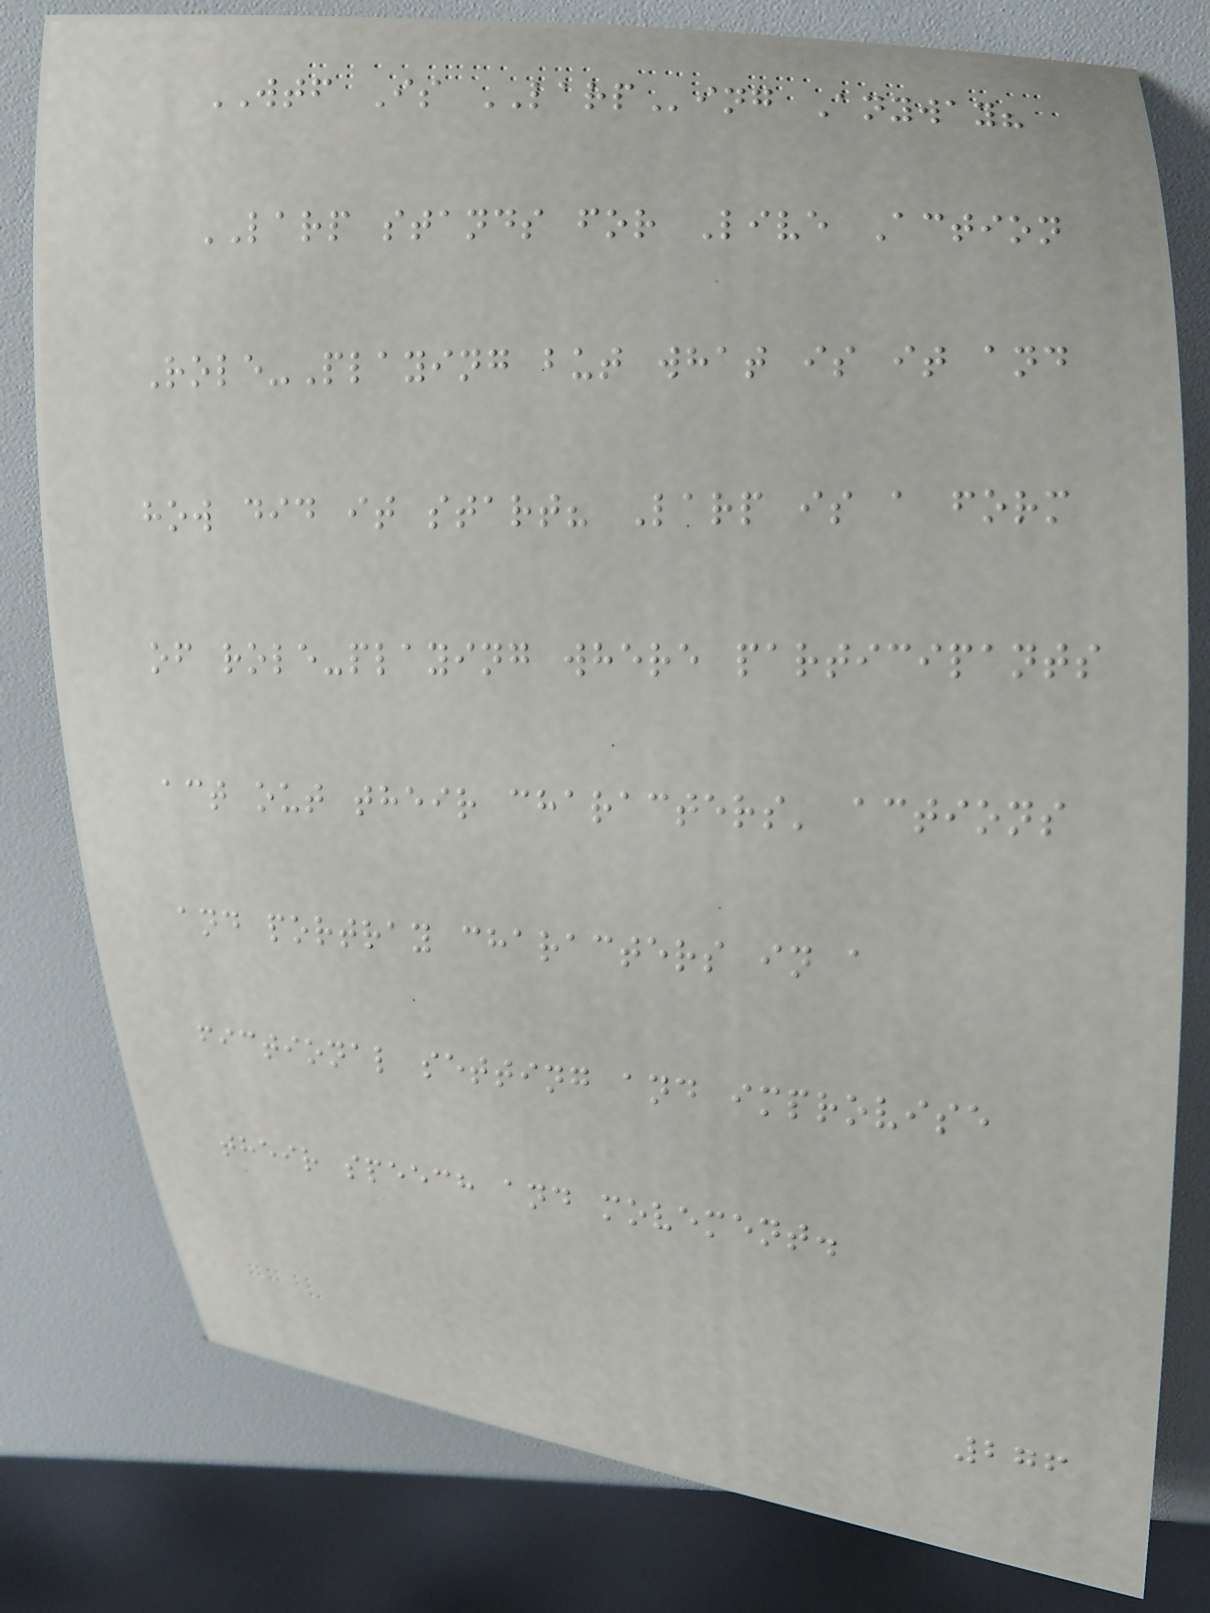WTF Is LARPing Anyway?
LARP stands for Live Action
Role-Playing but what is it and
how did it start? Larp is a form
of role-playing where participants
act out their characters' actions
and portray characters in a
fictional setting and improvise
their speech and movement.
276
